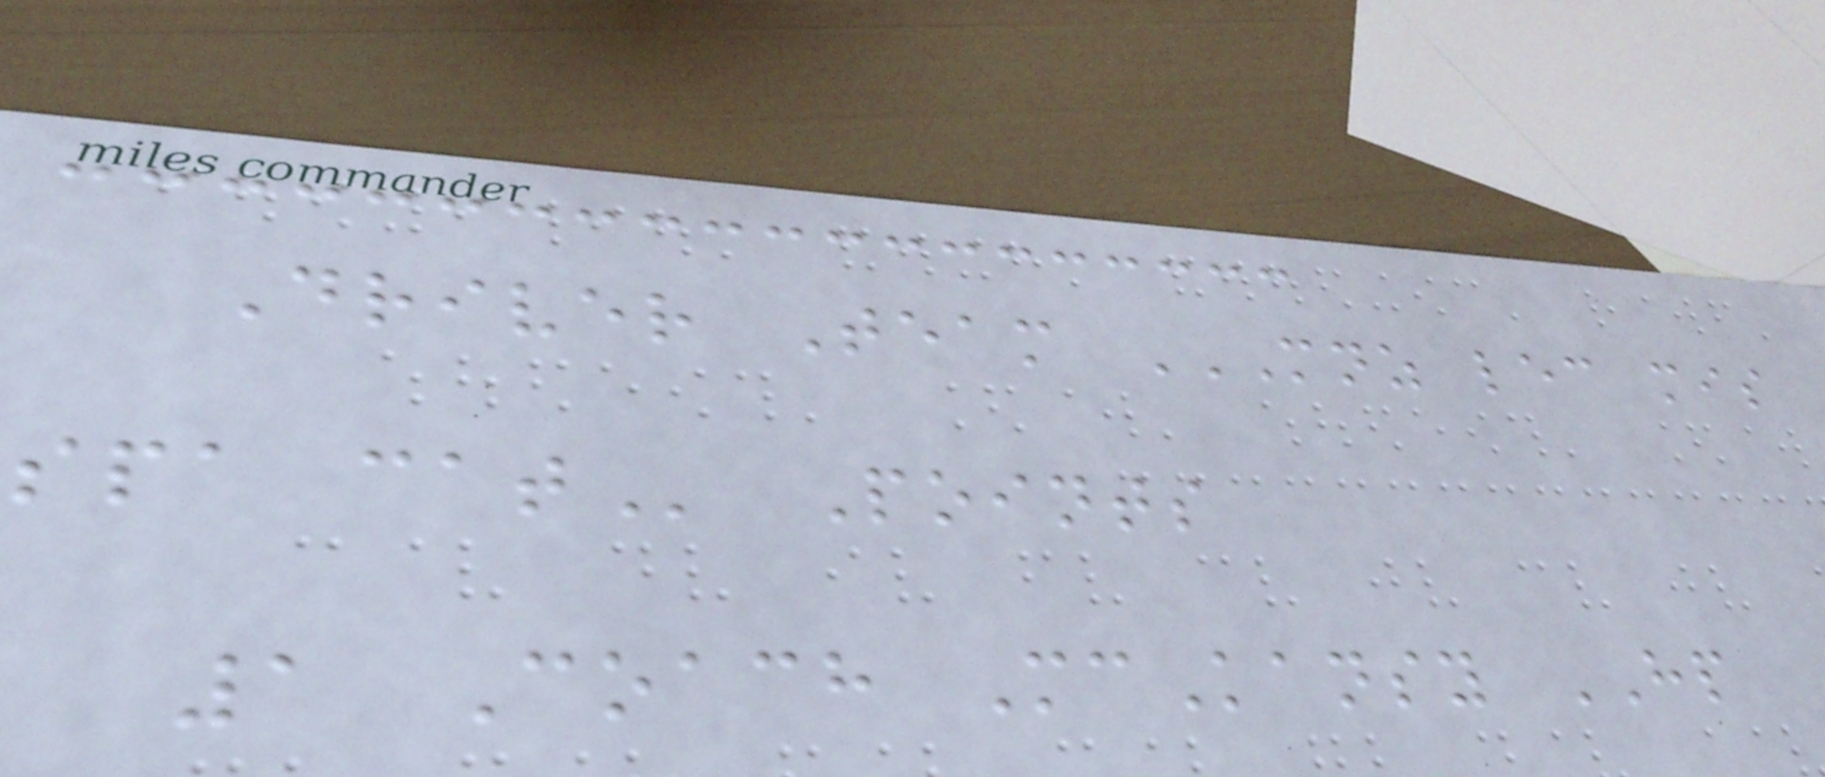Driver Team MNZ LEC MIS
SPA CAT Points
1 Coach McKansy HP
